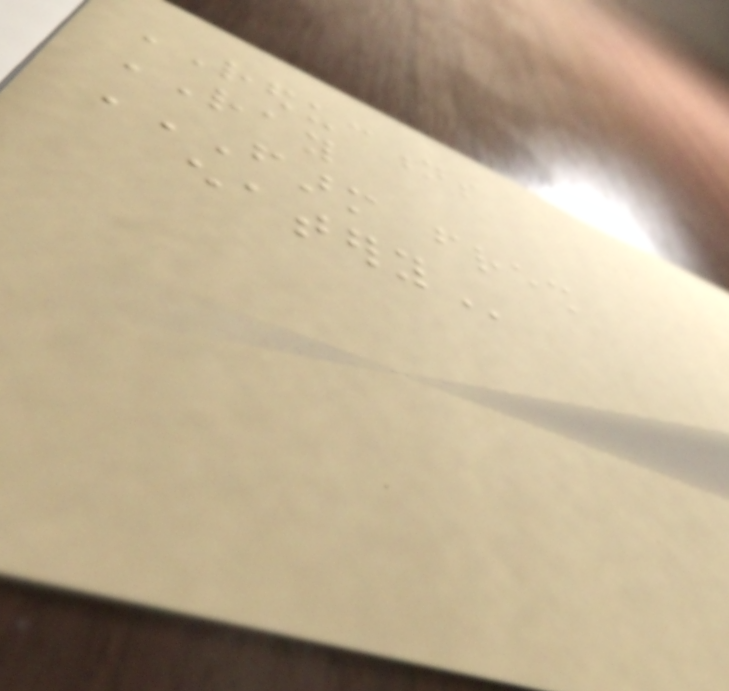REDUCTIONS
RAY
FARM FRESH
EATERY
